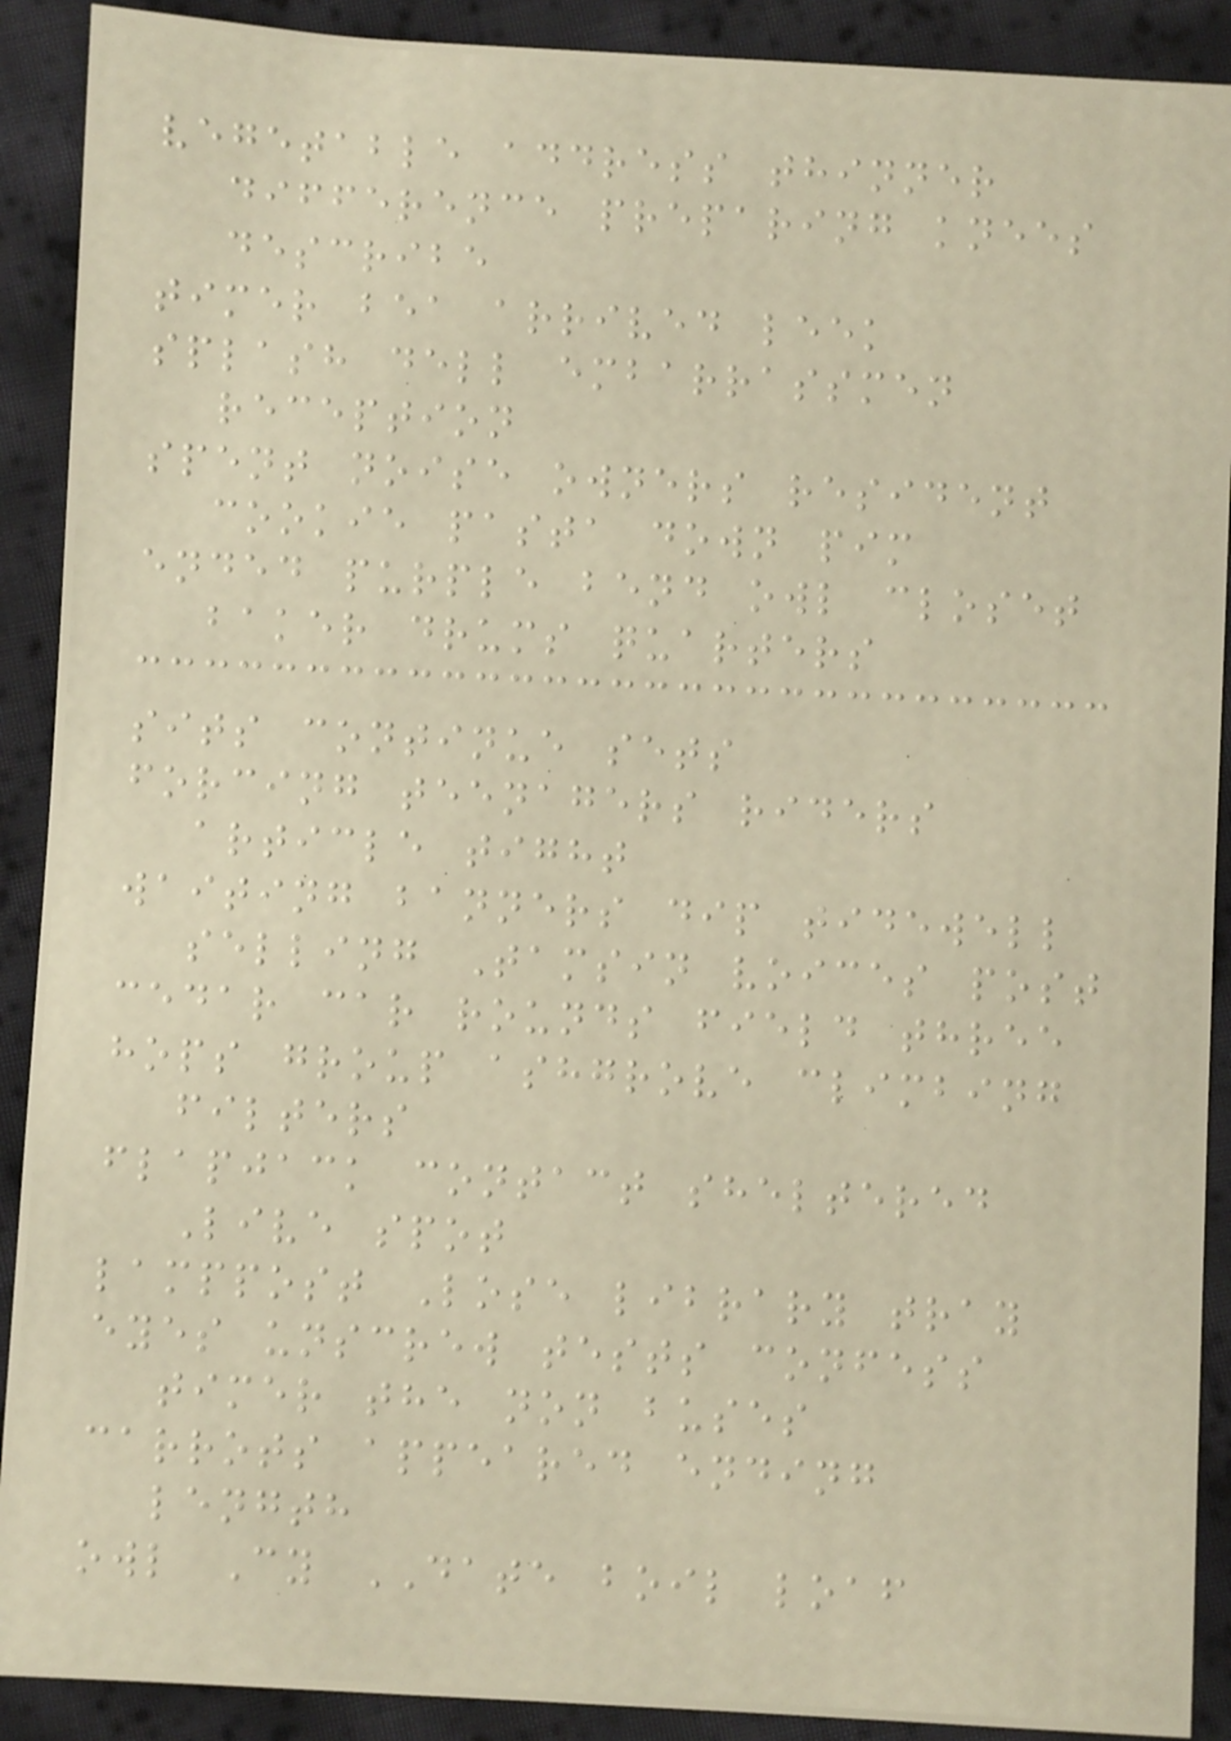vegetable address thinner
difference preparing knees
describe
timer bea arrived leek
splash dell embarrassmen
reception
spent noise owners resident
cookie pasta down pim
ended purple bend owl closet
baker drums quarters
sits continue sets
forcing teenagers riders
article tight
waiting banners dip tidewell
selling Tamsin voices post
cedar car rounds field three
hops group ashgrove climbing
filters
flapjack contact sheltered
Live spot
lamppost Lose library tray
eyes unscrew tests confess
timer the non buses
carrots appeared ending
length
owl Cy DATE boil loaf
